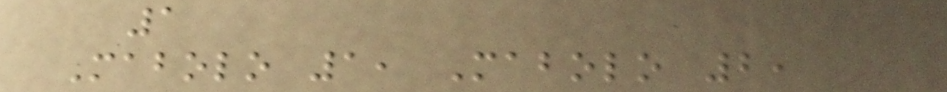1
Mabolo 1, Mabolo 2,
